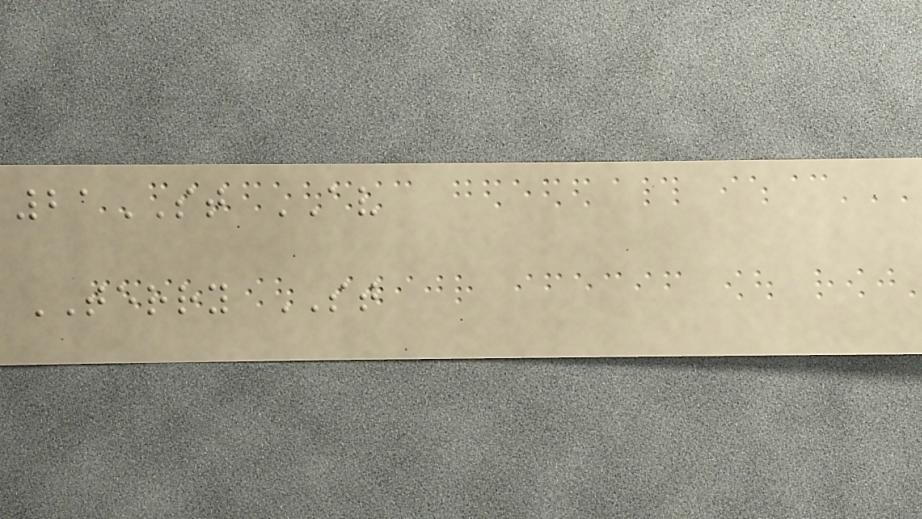21ST AV
TERRY ST
